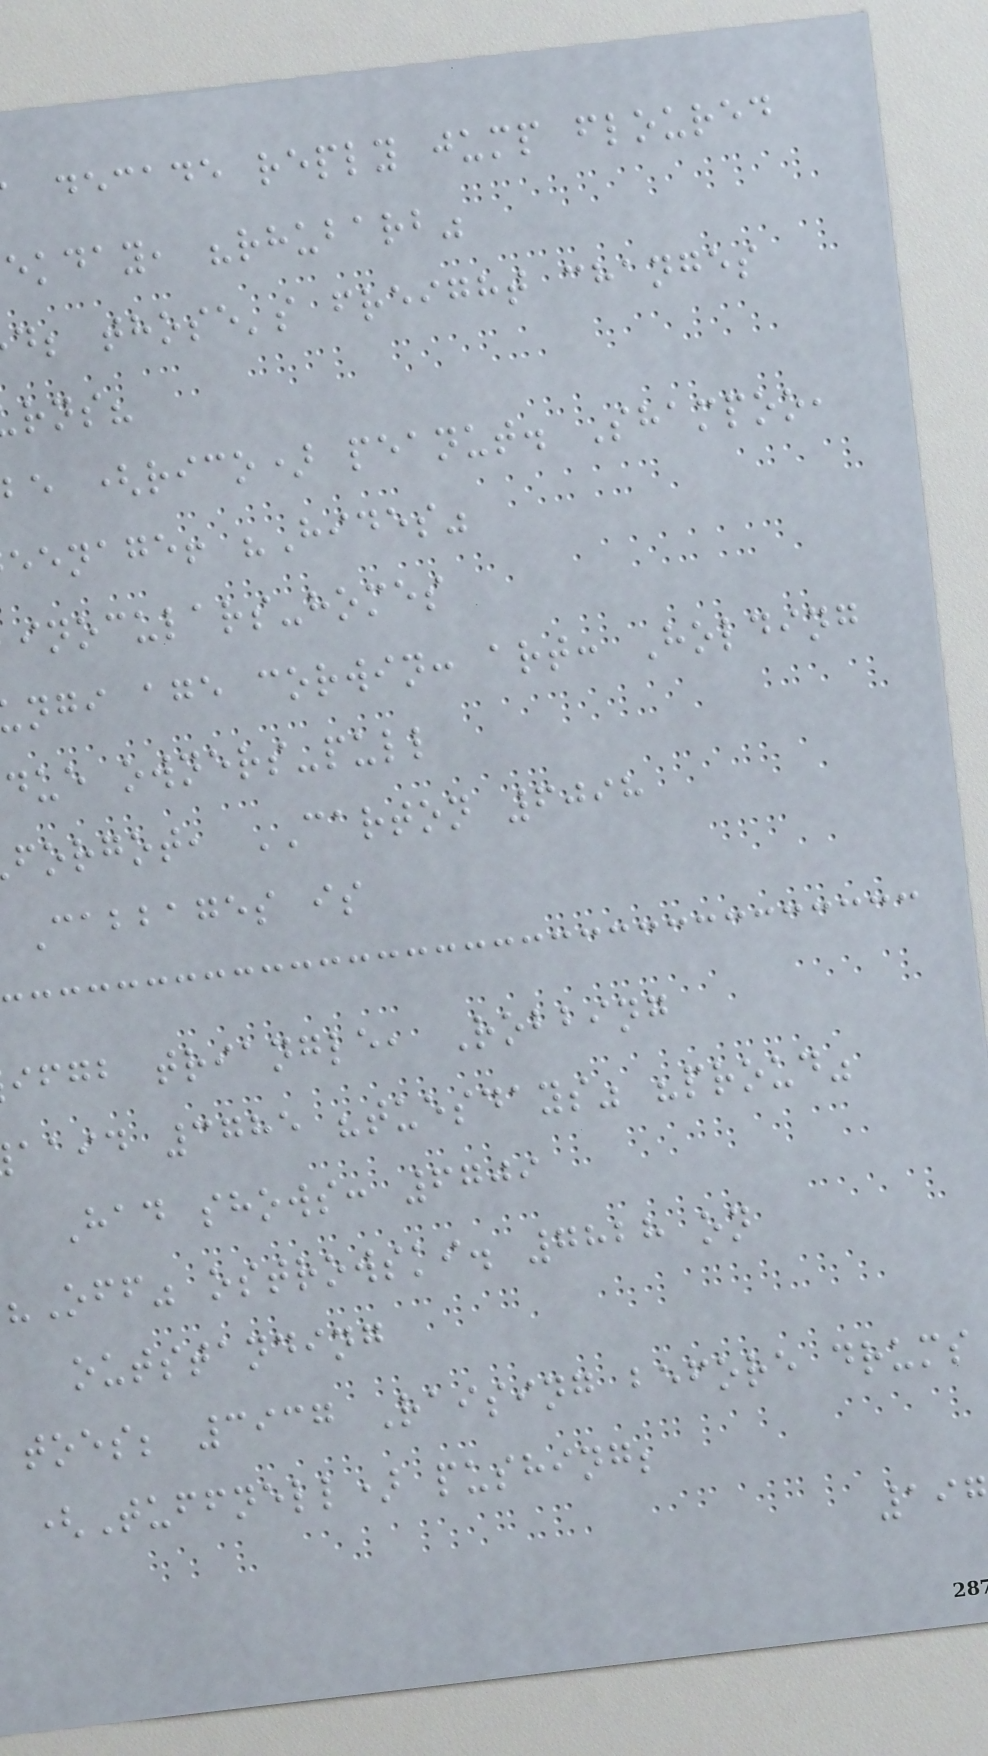decade reply jump floured
ekday, "rhubarb"
d; those's freight changes
rns?
be (rico) peanut. Shampoo,
eenage! "Hides"
inoculars-homes
ngi age corwin: art: Holding
due owners-pull
forgot, CARTON 6098
Cabbages is
ifgb triangle, Robbing
aaid 3785 "tuesdays" "proud"
Had shows: 6709
"Off" ostrowski. 7828 on
outstanding
toes; 3937 Raising before drums
(Tuffnell) pushing;
197
